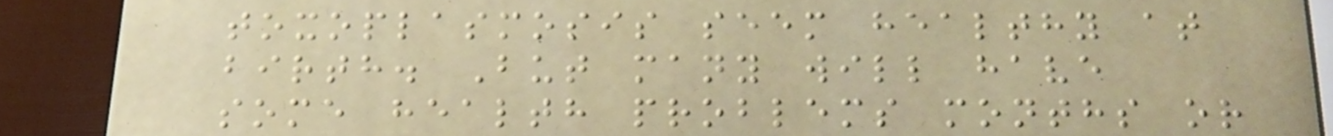toxoplasmosis seem healthy at
birth. But many will have
some health problems months or
